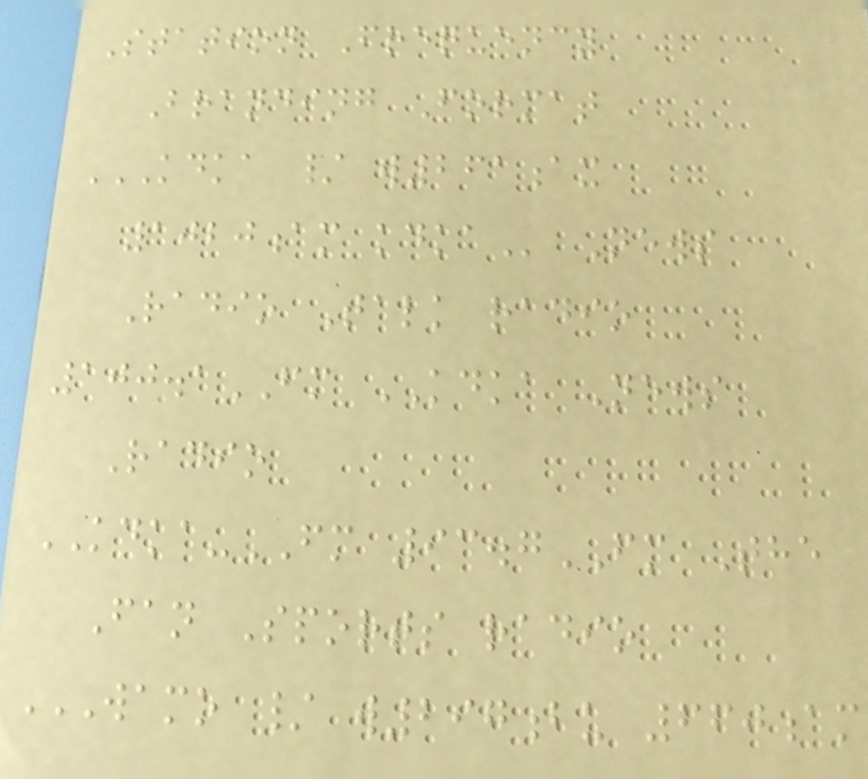Station Frequency
Branding Format
KDKA / W261AX
1020AM KDKA News
Radio Talk radio
100.1FM KDKA News
Radio
KDKA-FM 93.7FM The
Fan Sports radio
WAMO / W297BU 660AM
